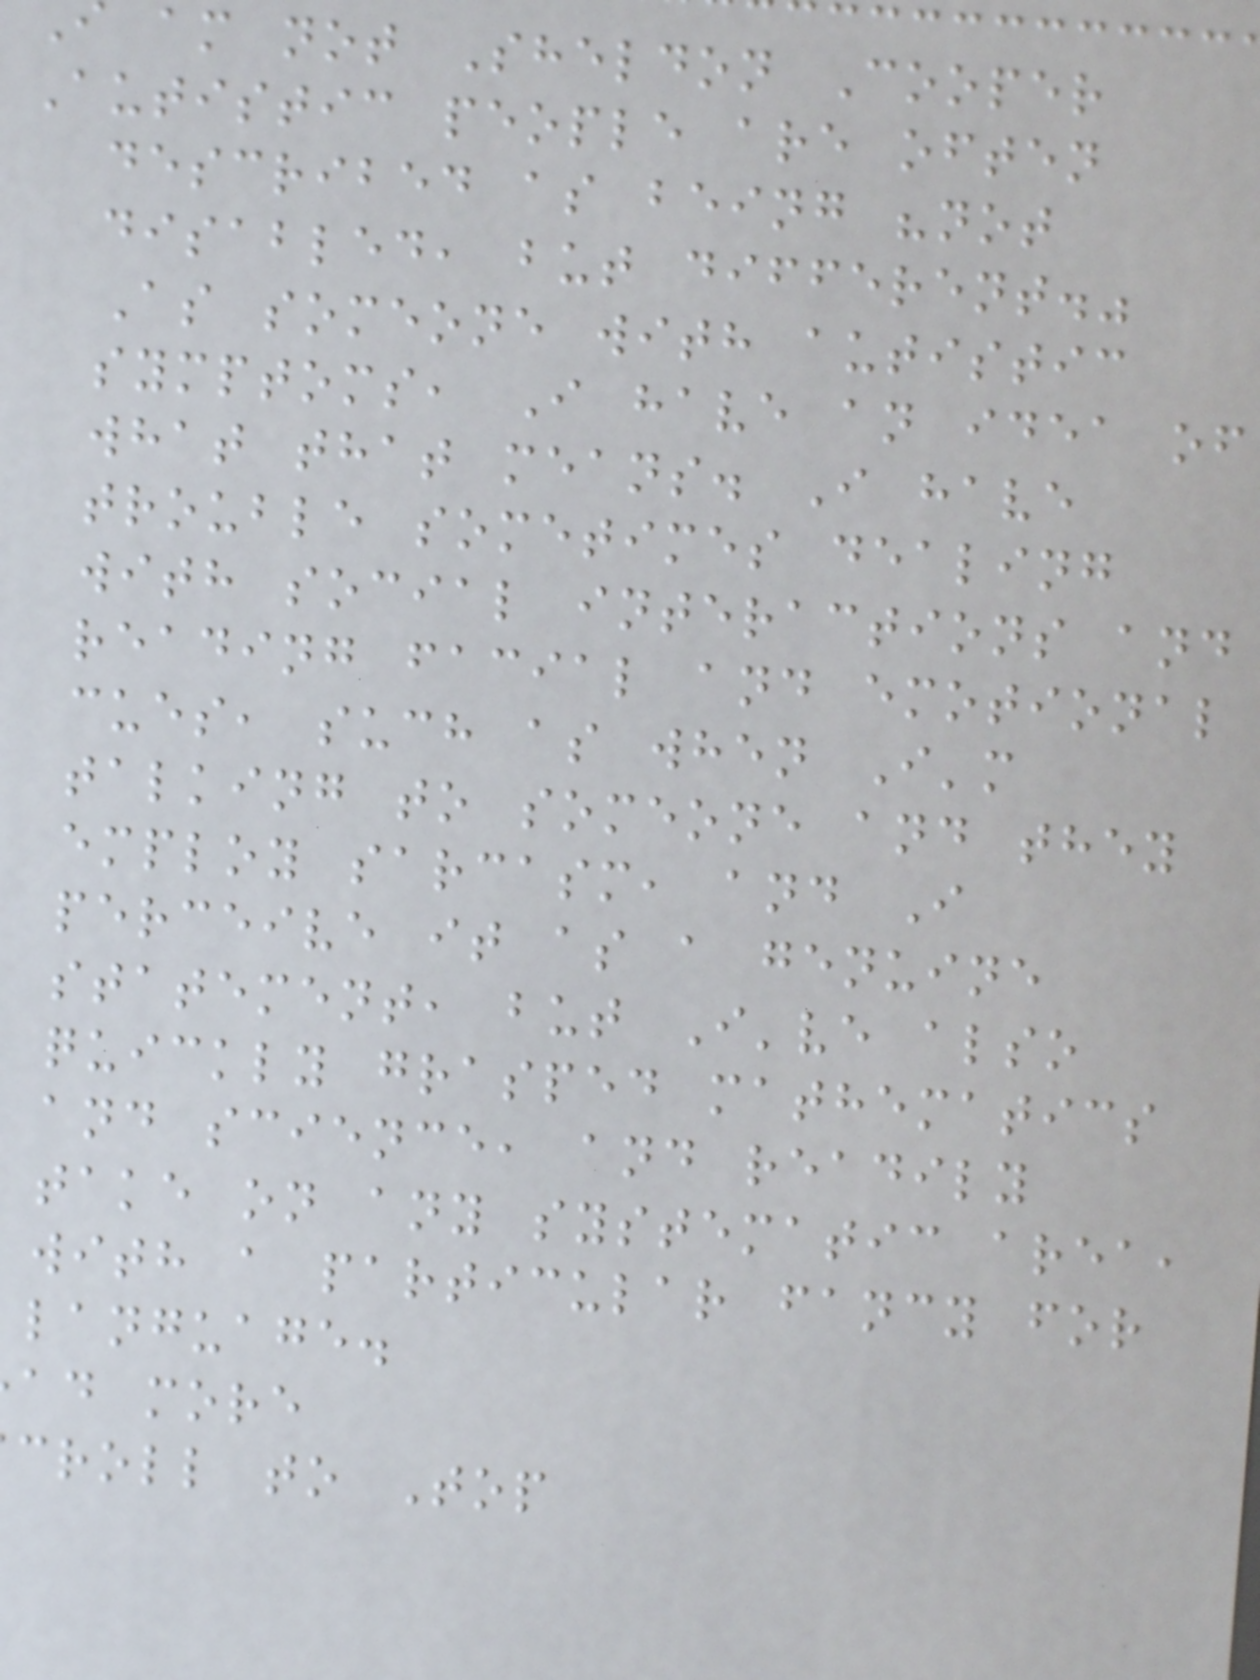am not Sheldon Cooper
Autistic people are often
described as being "not
disabled, but different."
As someone with autistic
symptoms, I have an idea of
what that means. I have
trouble sometimes dealing
with social interactions and
reading facial and emotional
cues, such as when I'm
talking to someone and they
employ sarcasm, and I
perceive it as a genuine
statement, but I've also
quickly grasped mathematics
and science, and readily
take on any systematic area,
with a particular fancy for
language.
ad more
croll to Top
